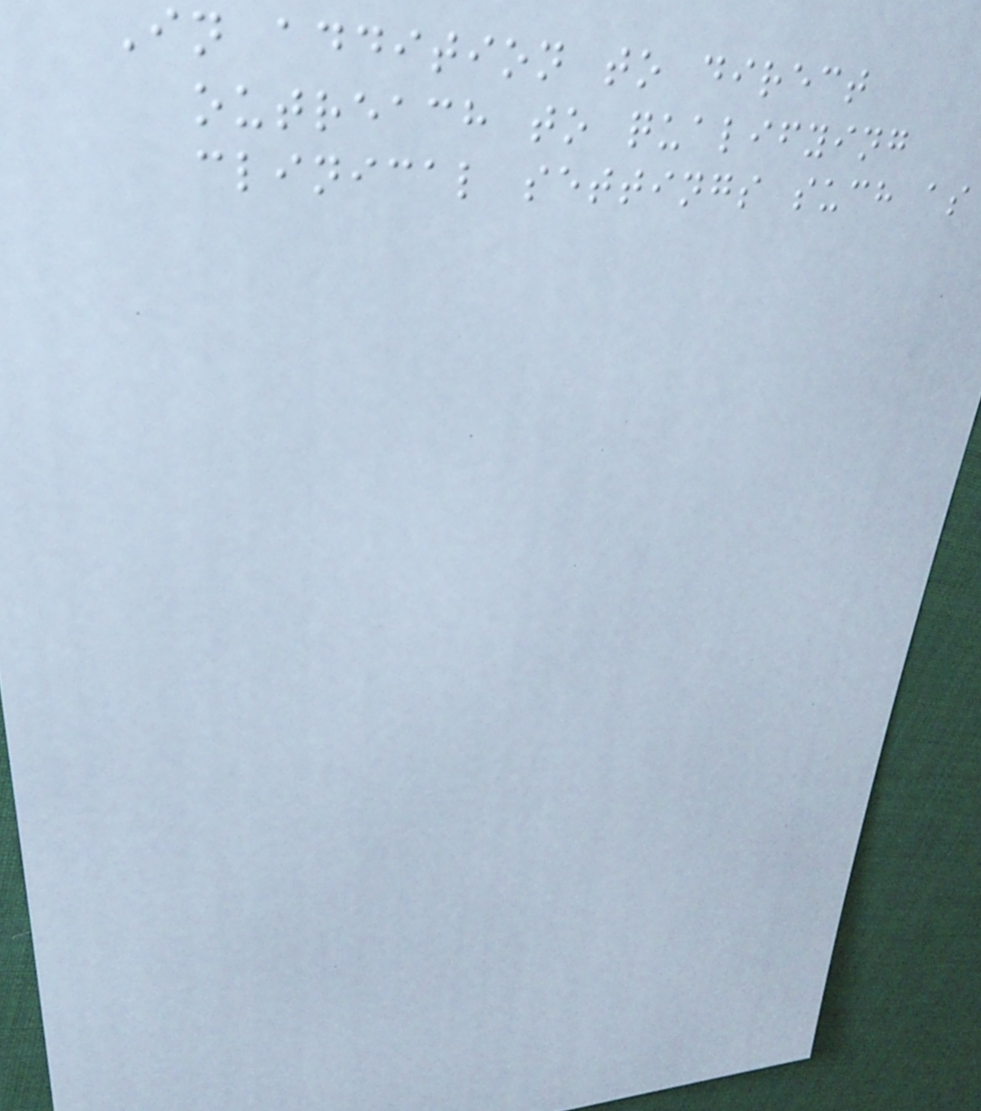In addition to direct
outreach to qualifying
clinical settings such as
